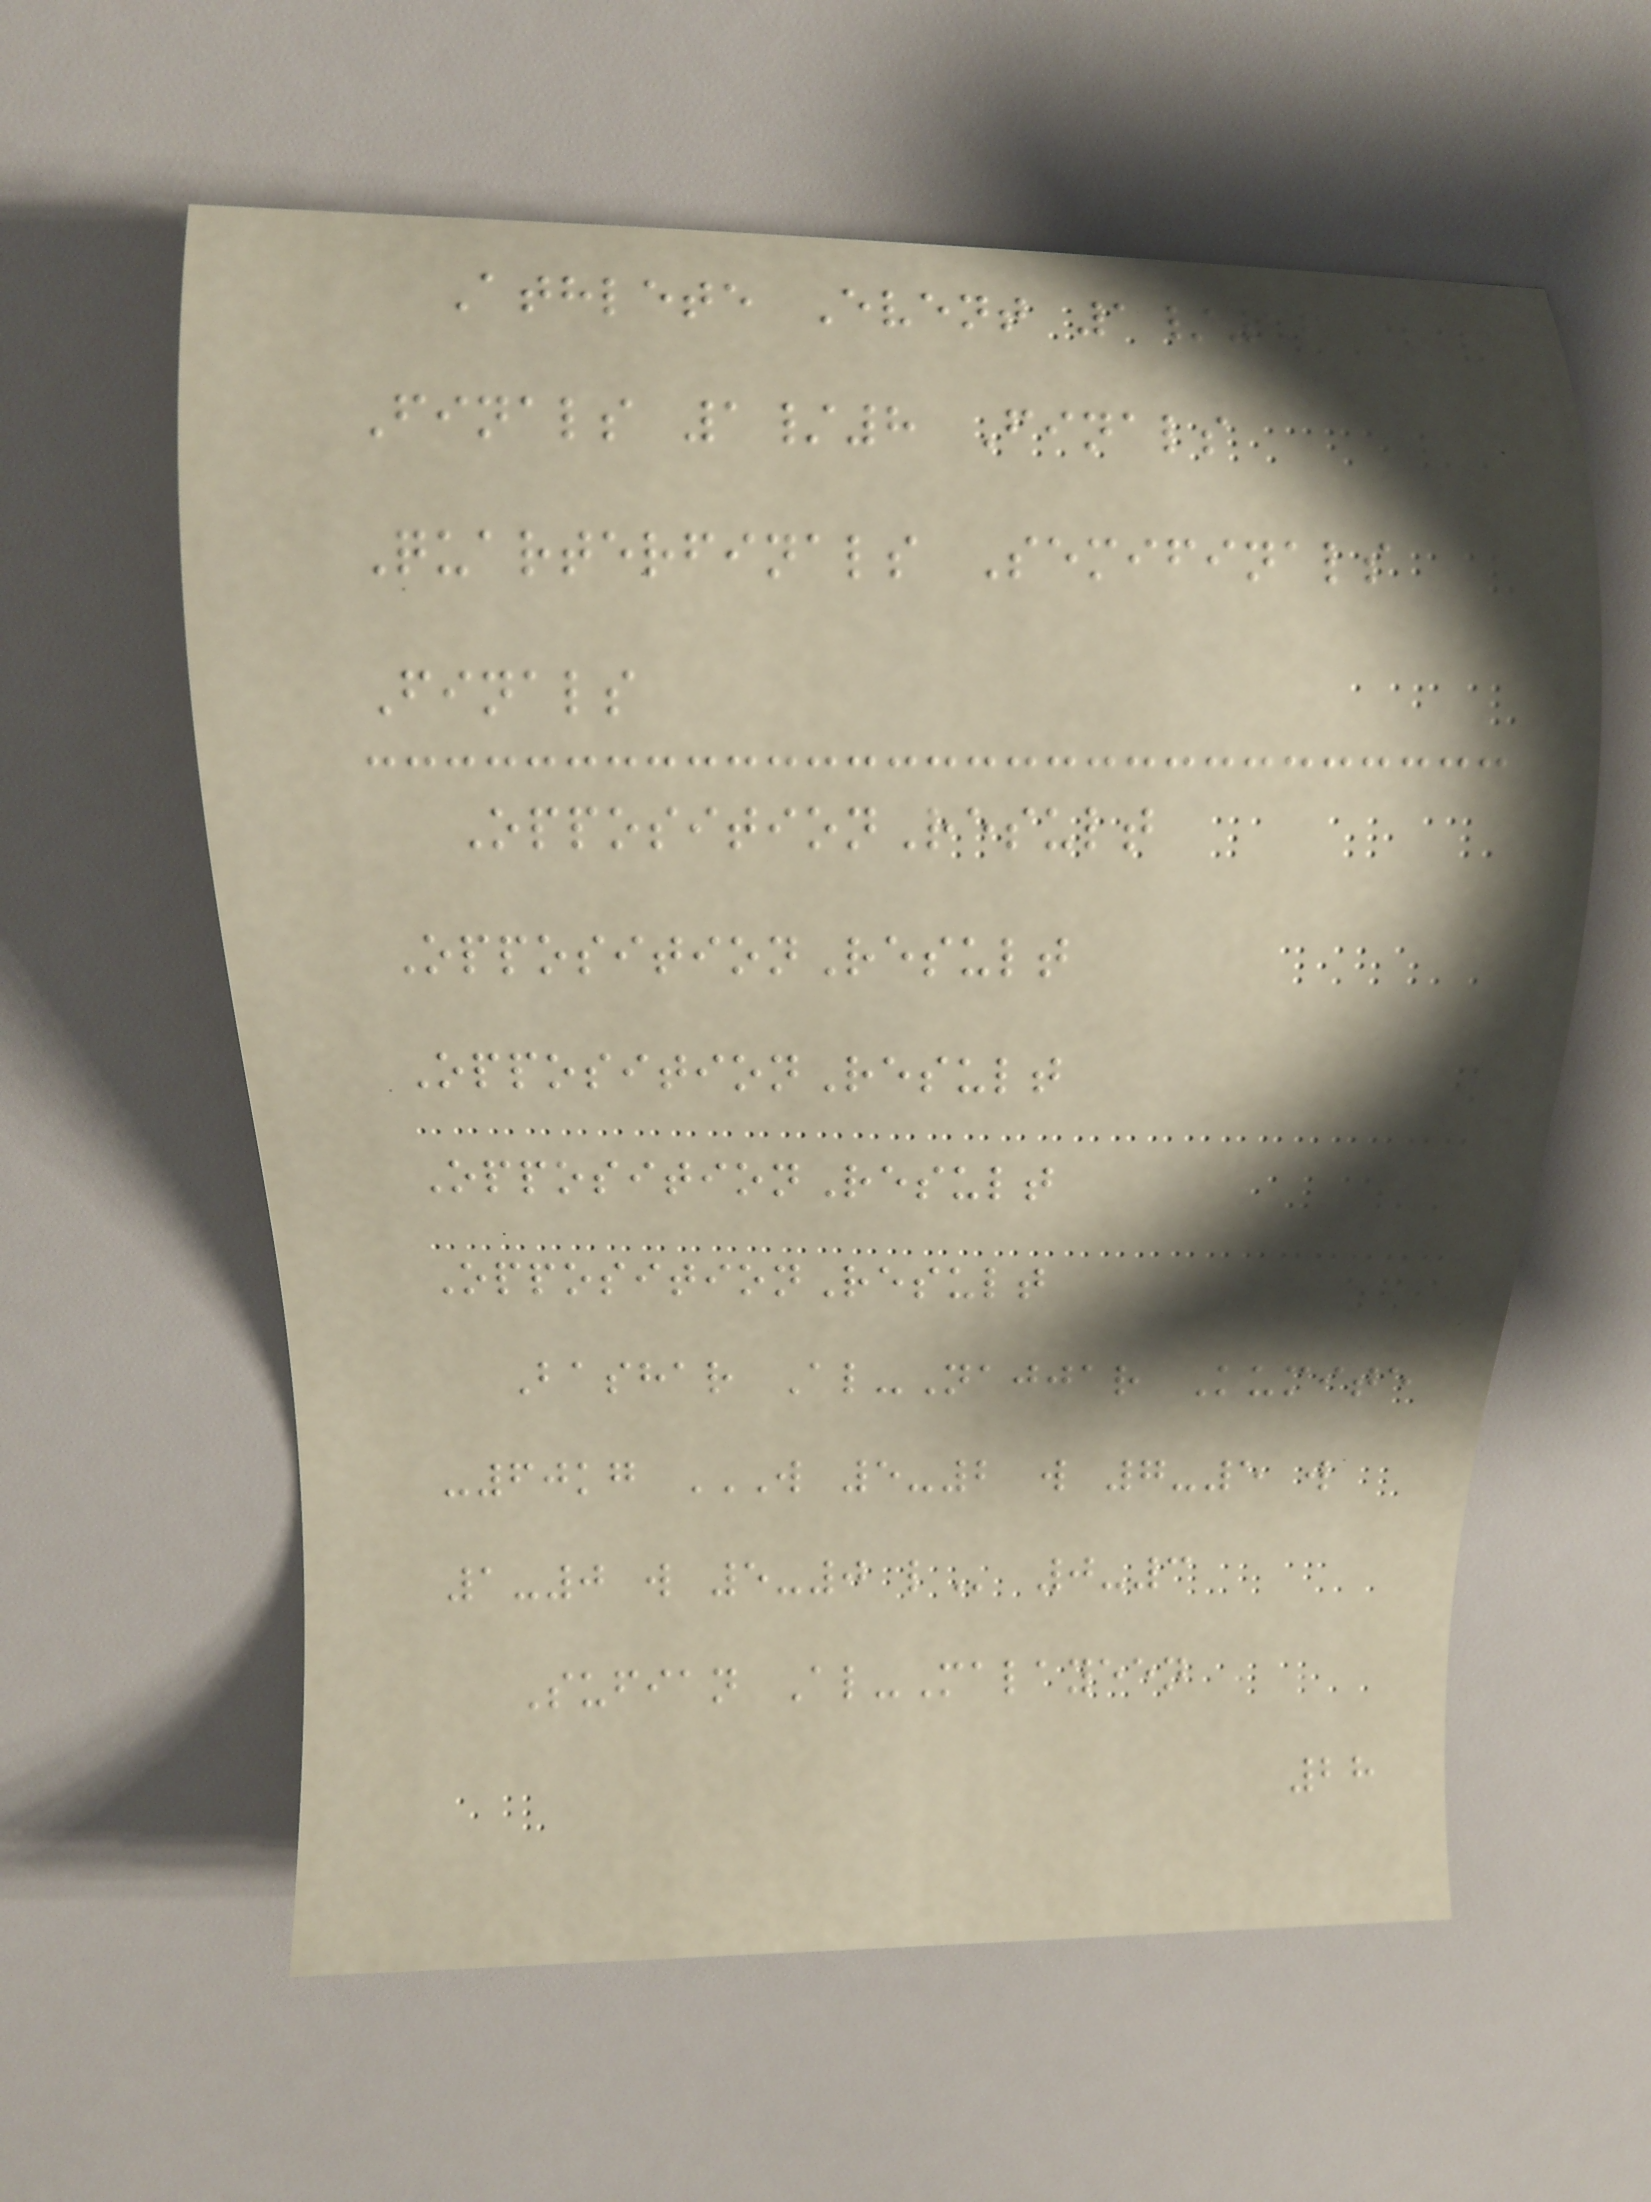Athlete Event 1/16
Finals 1/8 Finals
Quarterfinals Semifinals
Finals
OppositionResult
OppositionResult
OppositionResult
OppositionResult
OppositionResult
Bashar Al-Najjar Kumite
-60kg W 5-2 W 7-5 W
1-0 W 5-0 L 0-3
Sufian Al-Malayeen
28
